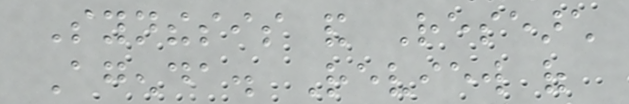Synthesis and Research
Agenda. Review of
